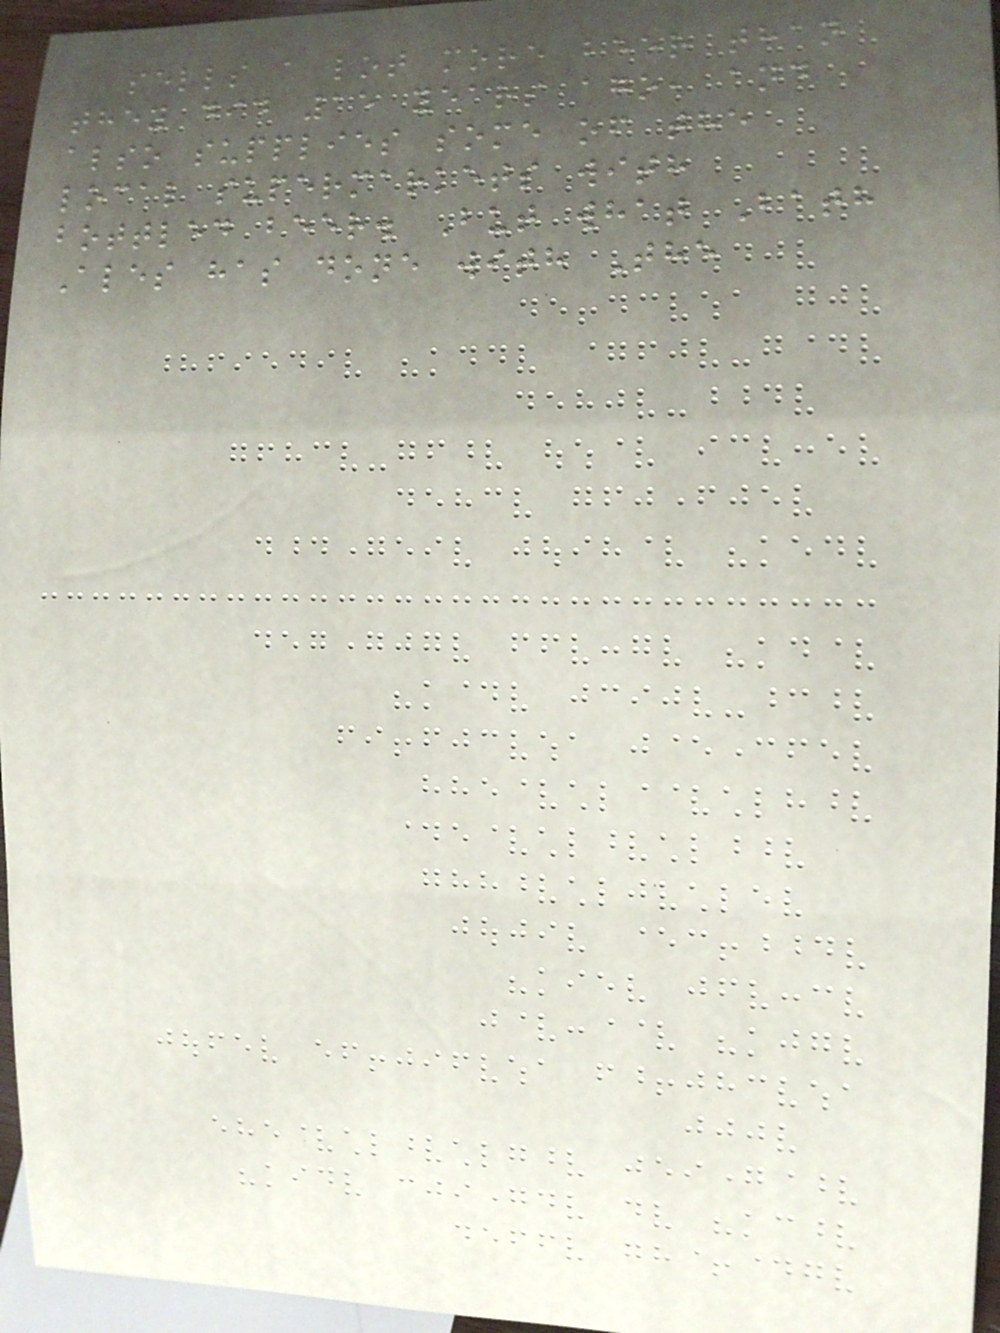sells a lot more beer than
they did 15 years ago, and
also supplies some of the
local supermarkets with
bottled beer. But what Bath
Ales has done with The
